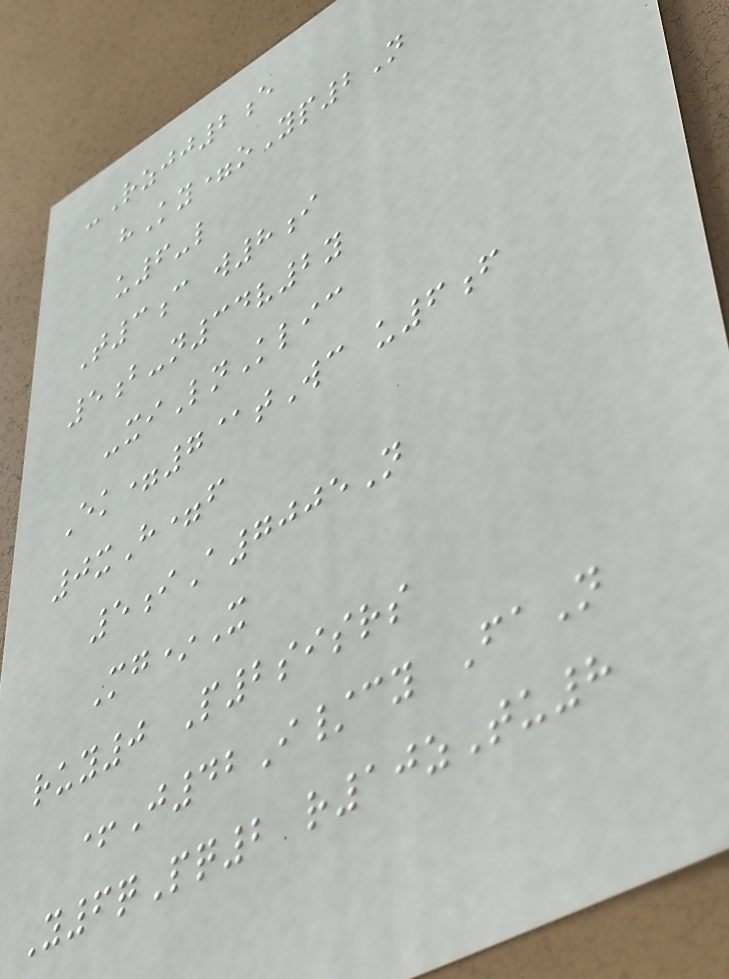-Rzjj2e
hKy=oYp2N
u6-l
T3c w8i
5b-n34v2y
-xiLnKlic
Ek=7@tWc u6f
0xH=f
5iA7005N
Mg*X
ruy0 P2sisrs
+J42I/cy FaN
Y6qPq2 r10zTu8
